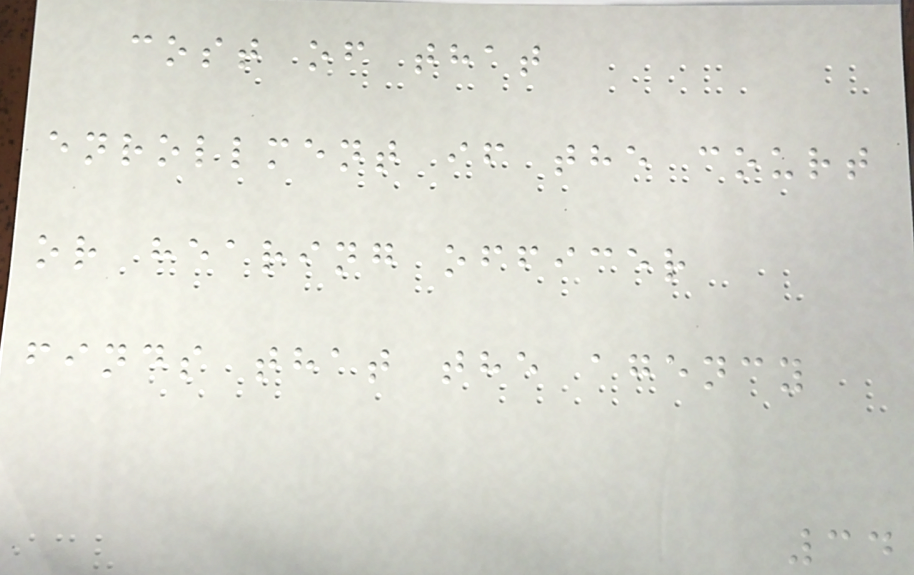cost of that
enrollment if the court
or hearing officer
finds that the agency
34
